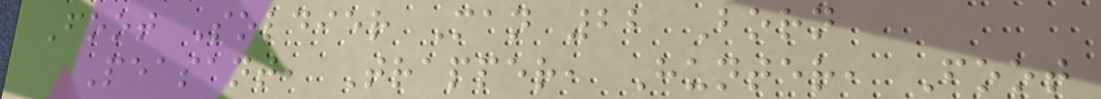Foot Soldier Man 22 Born
Peasant, Trapper, Hunter, Foot
